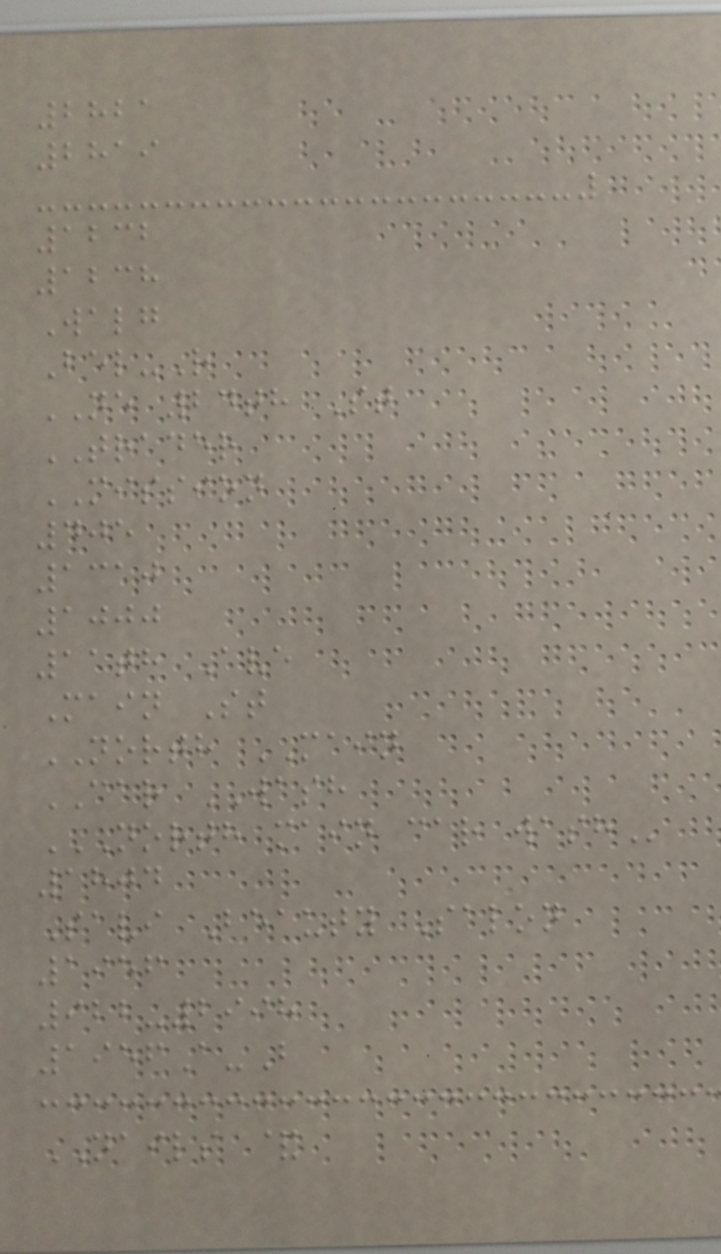2821
2819
1232
1238
Walg
Bel-R
NE 24th St
TRADER
MISSION
405
1310
1000
11th Ave
Main St
NORTH MAIN
CAR WASH
NORTH MAIN CAR WASH
1804
Savi Beauty Salon
1956
922-2998
1956A-B
NAILS &
